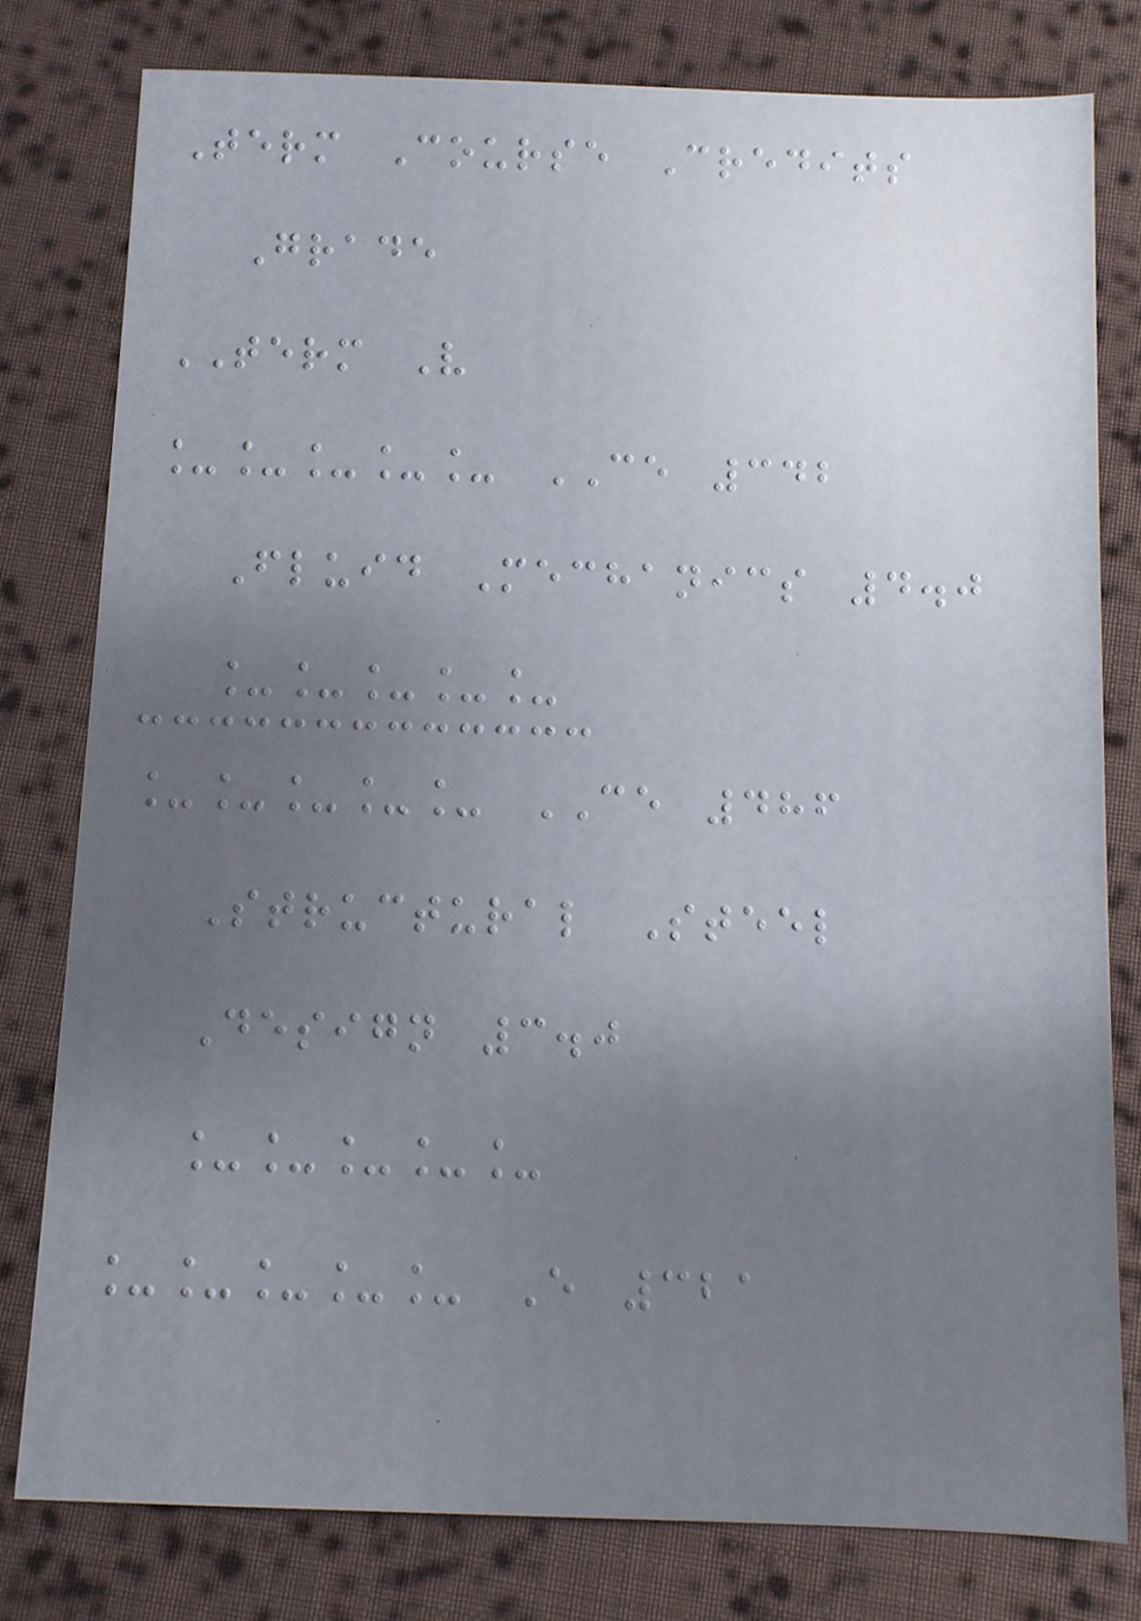Term Course Credits
Grade
TERM V
_____ CE 342
Fluid Mechanics 4.0
_____
_____ CE 486
Structural Steel
Design 3.0
_____
_____ E 321
